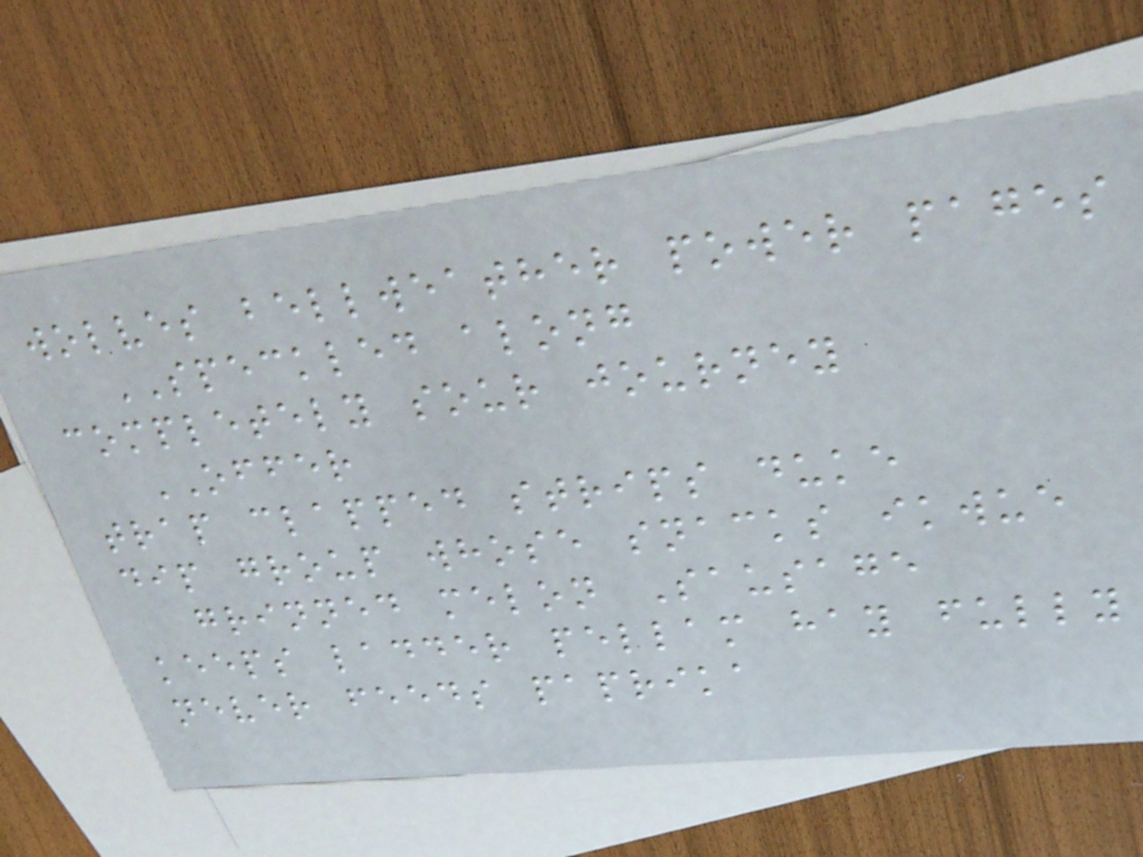wolves bellweather power pages
SPECKLED along
completely sour journey
OFFER
trap clapped strips duke
dip group whose snacks ikwue
grinned melon Sausage
keeps ladder pellam hay fully
never feeds paprika
